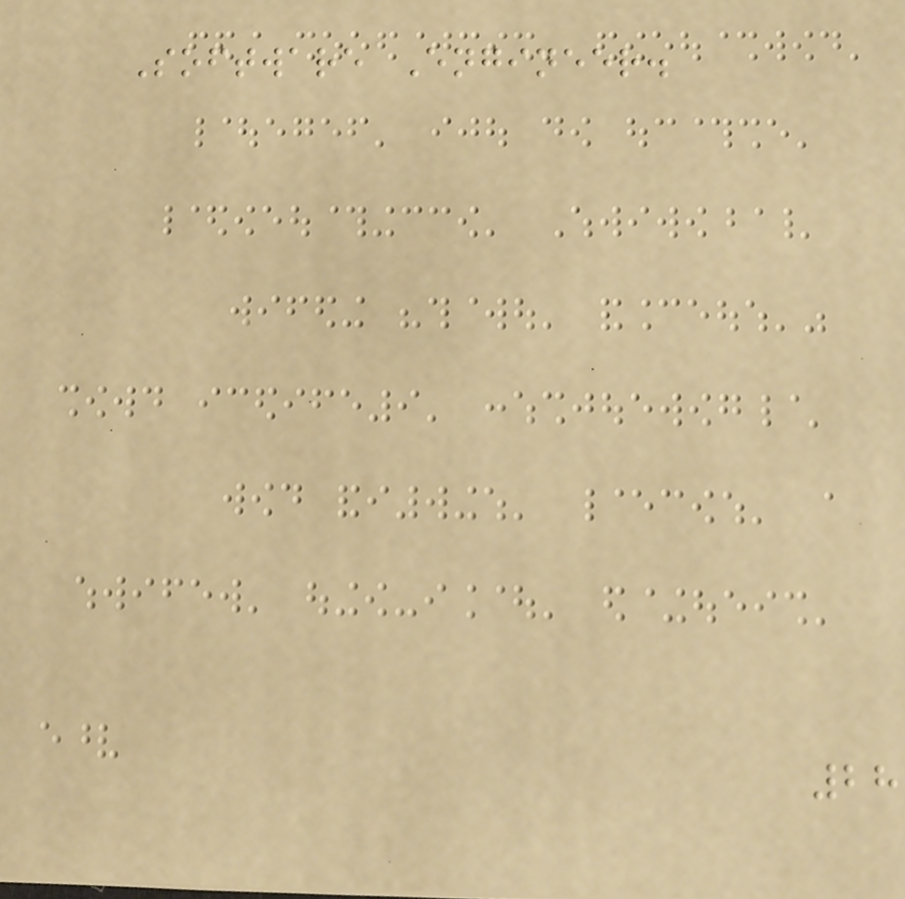Software Engineer.
28
